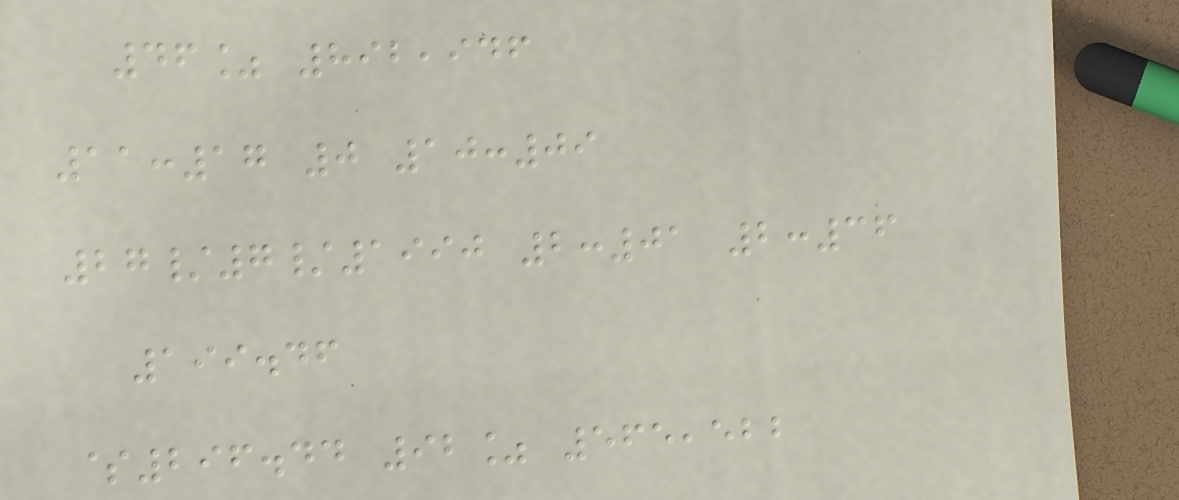46% 892,946
11:17 0 10:09
27/7/1990 2:01 2:36
199.46
$296.44 92% 565,522
